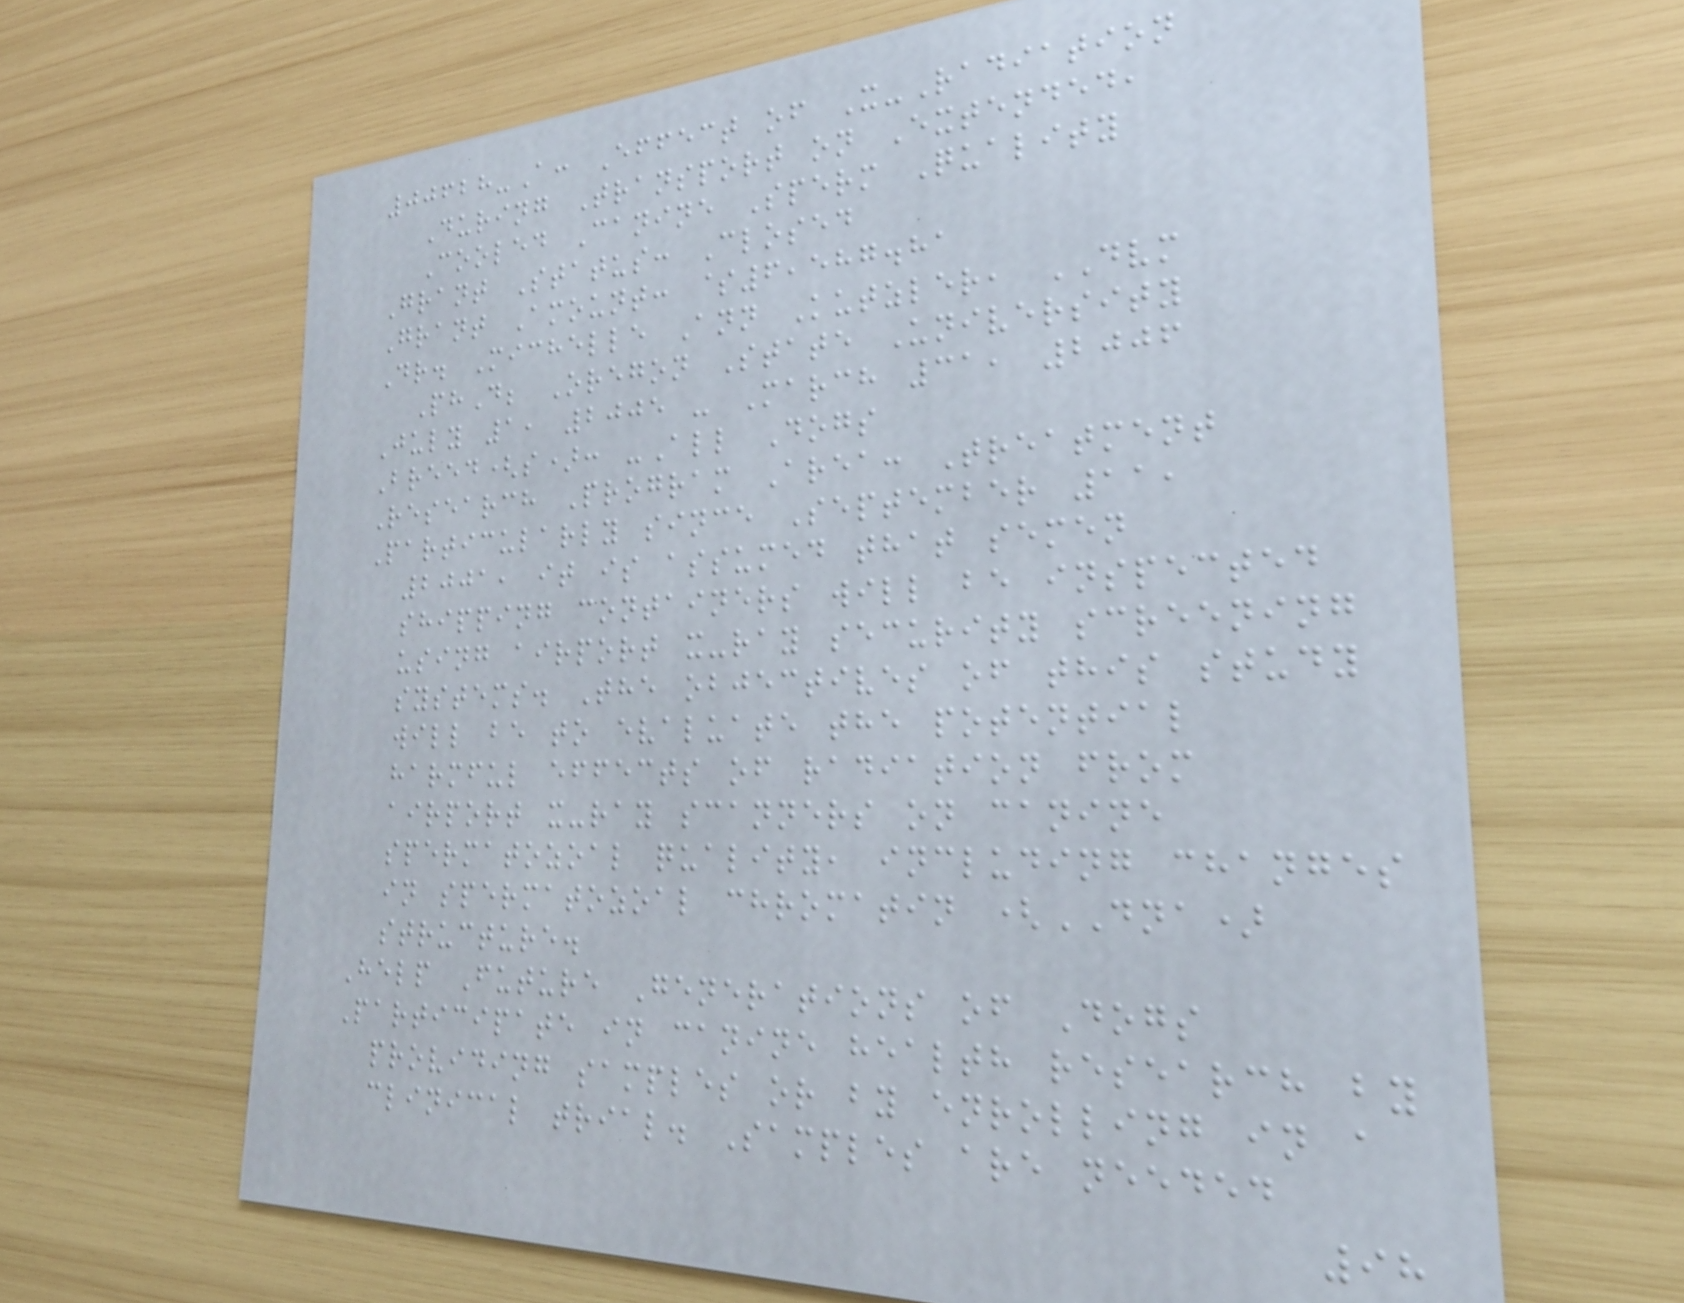00628-A: Effect of X-Radiation
During Transport on Extended,
Cooled Canine Sperm Quality
Grant Status: Closed
Grant Amount: $6,587.81
Dr. Michelle Ann Kutzler, DVM
PhD; Oregon State University
July 1, 2005 - March 31, 2006
Breed(s): -All Dogs
Research Program Area: Treatment
Particularly since September 11,
2001, it is assumed that semen
shipping containers will be inspected
using airport x-ray security screening
systems. The objectives of this study
will be to evaluate the potential
harmful effects of radiation from
airport x-ray scanners on canine
spermatozoal quality, including changes
in spermatozoal chromatin (DNA)
structure.
Help Future Generations of Dogs
Participate in canine health research by
providing samples or by enrolling in a
clinical trial. Samples are needed
98
